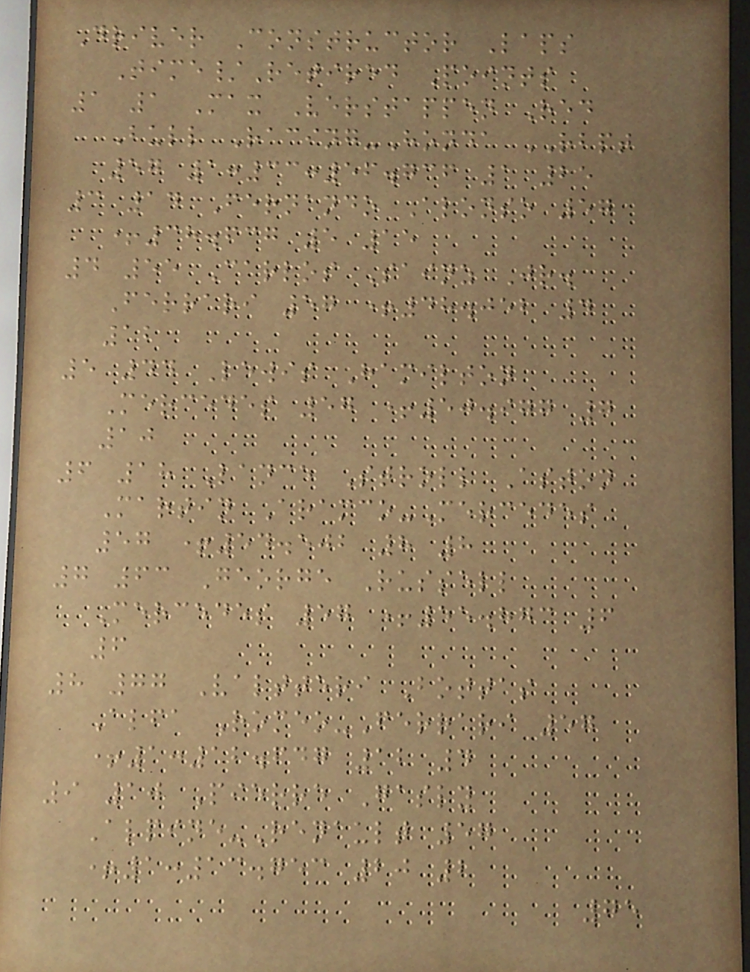Driver Constructor Laps
Time/Retired Points
1 1 Max Verstappen Red
Bull Racing-Honda RBPT
57 1:33:56.736 1 25
3 14 Fernando Alonso 57
+38.637 5 15
4 55 Carlos Sainz Jr.
Ferrari 57 +48.052 4
12
5 44 Lewis Hamilton
Mercedes 57 +50.977 7
10
6 18 Lance Stroll Aston
Martin Aramco-Mercedes
57 +54.502 8 8
7 63 George Russell
Mercedes 57 +55.873 6
6
8 77 Valtteri Bottas
Alfa Romeo-Ferrari 57
+1:12.647 12 4
9 10 Pierre Gasly
Alpine-Renault 57
+1:13.753 20 2
75
